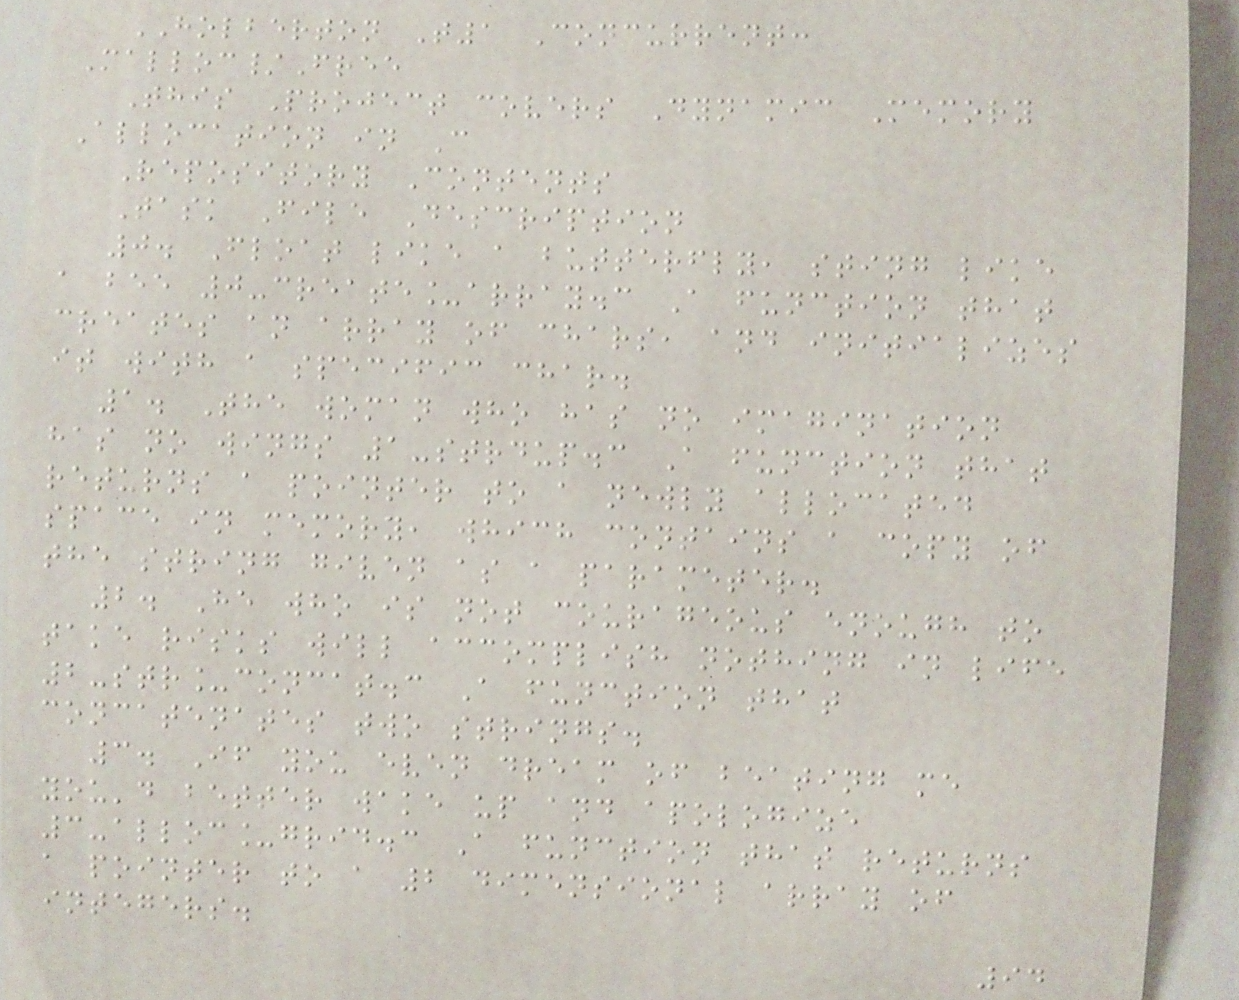HOLBERTON T1 Concurrent:
Malloc/Free
This Project covers Dynamic Memory
Allocation in C
Repository Contents
Task File Description
0. Float like a butterfly, sting like
a bee 0-create_array.c A function that
creates an array of chars, and initializes
it with a specific char.
1. The woman who has no imagination
has no wings 1-strdup.c A function that
returns a pointer to a newly allocated
space in memory, which contains a copy of
the string given as a parameter.
2. He who is not courageous enough to
take risks will accomplish nothing in life
2-str_concat.c A function that
concatenates two strings.
3. If you even dream of beating me
you'd better wake up and apologize
3-alloc_grid.c A function that returns
a pointer to a 2 dimensional array of
integers.
94
